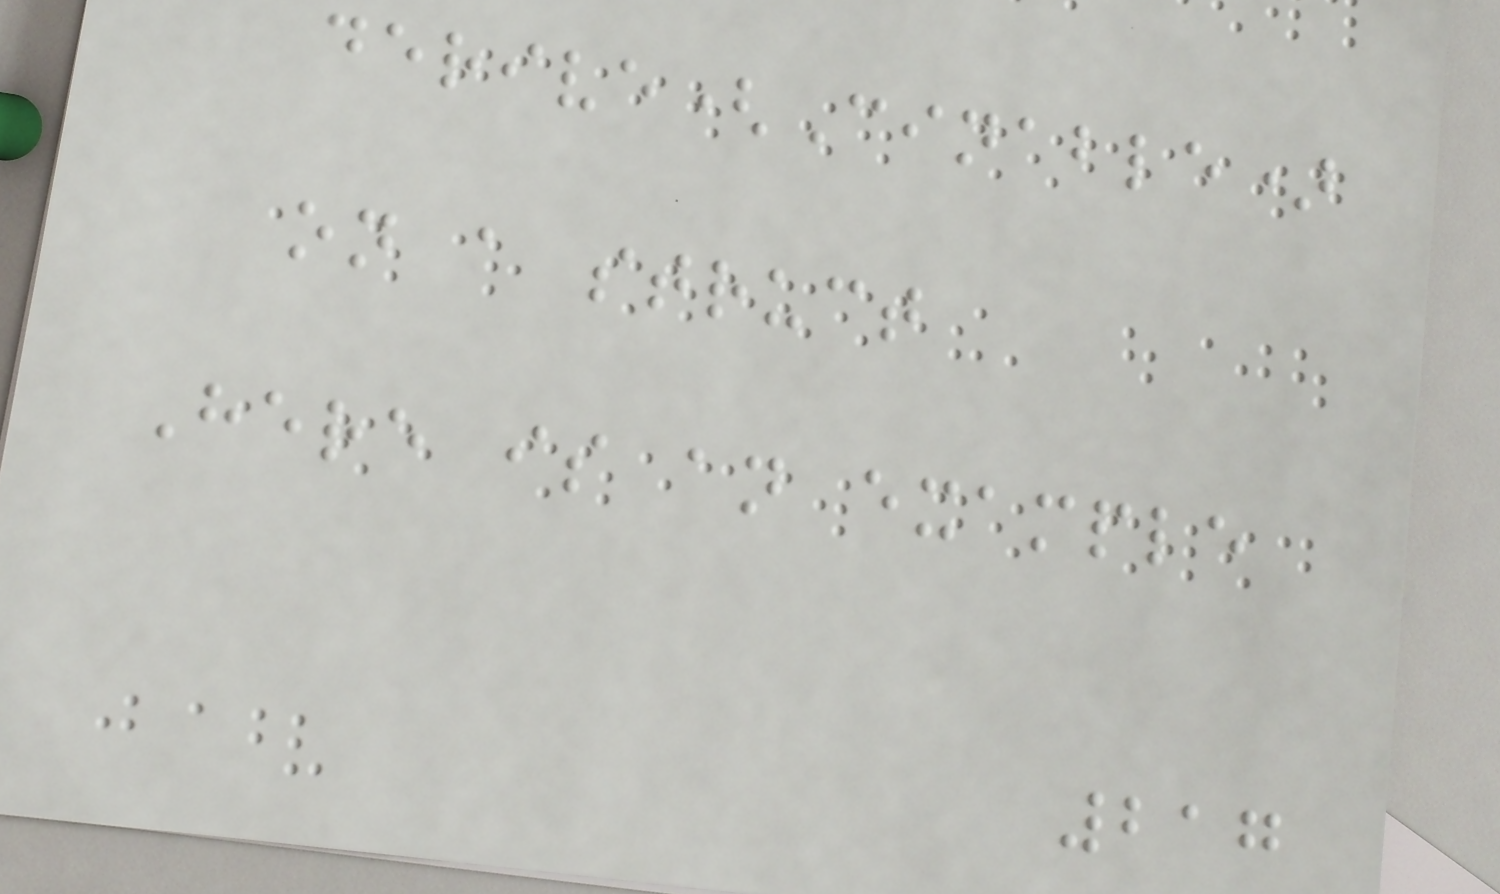derive(Cinable)
on a struct
Here is an example
217
